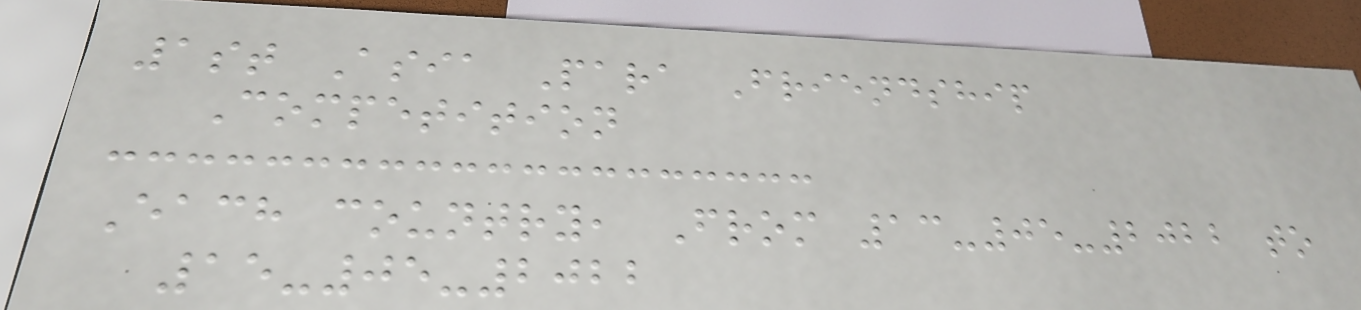1st Asia Para Friendship
Competition
Each country, From 13-05-2022 to
15-05-2022
